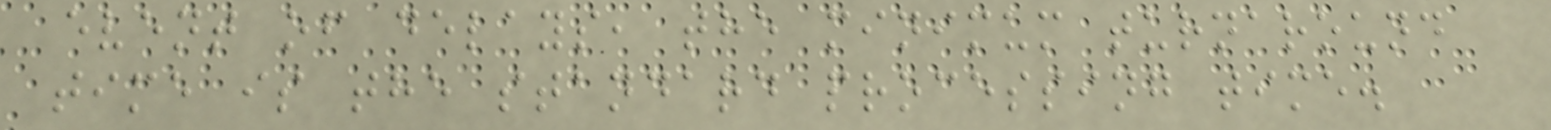event of delays, the minimum turnaround
time is the standard processing time.
